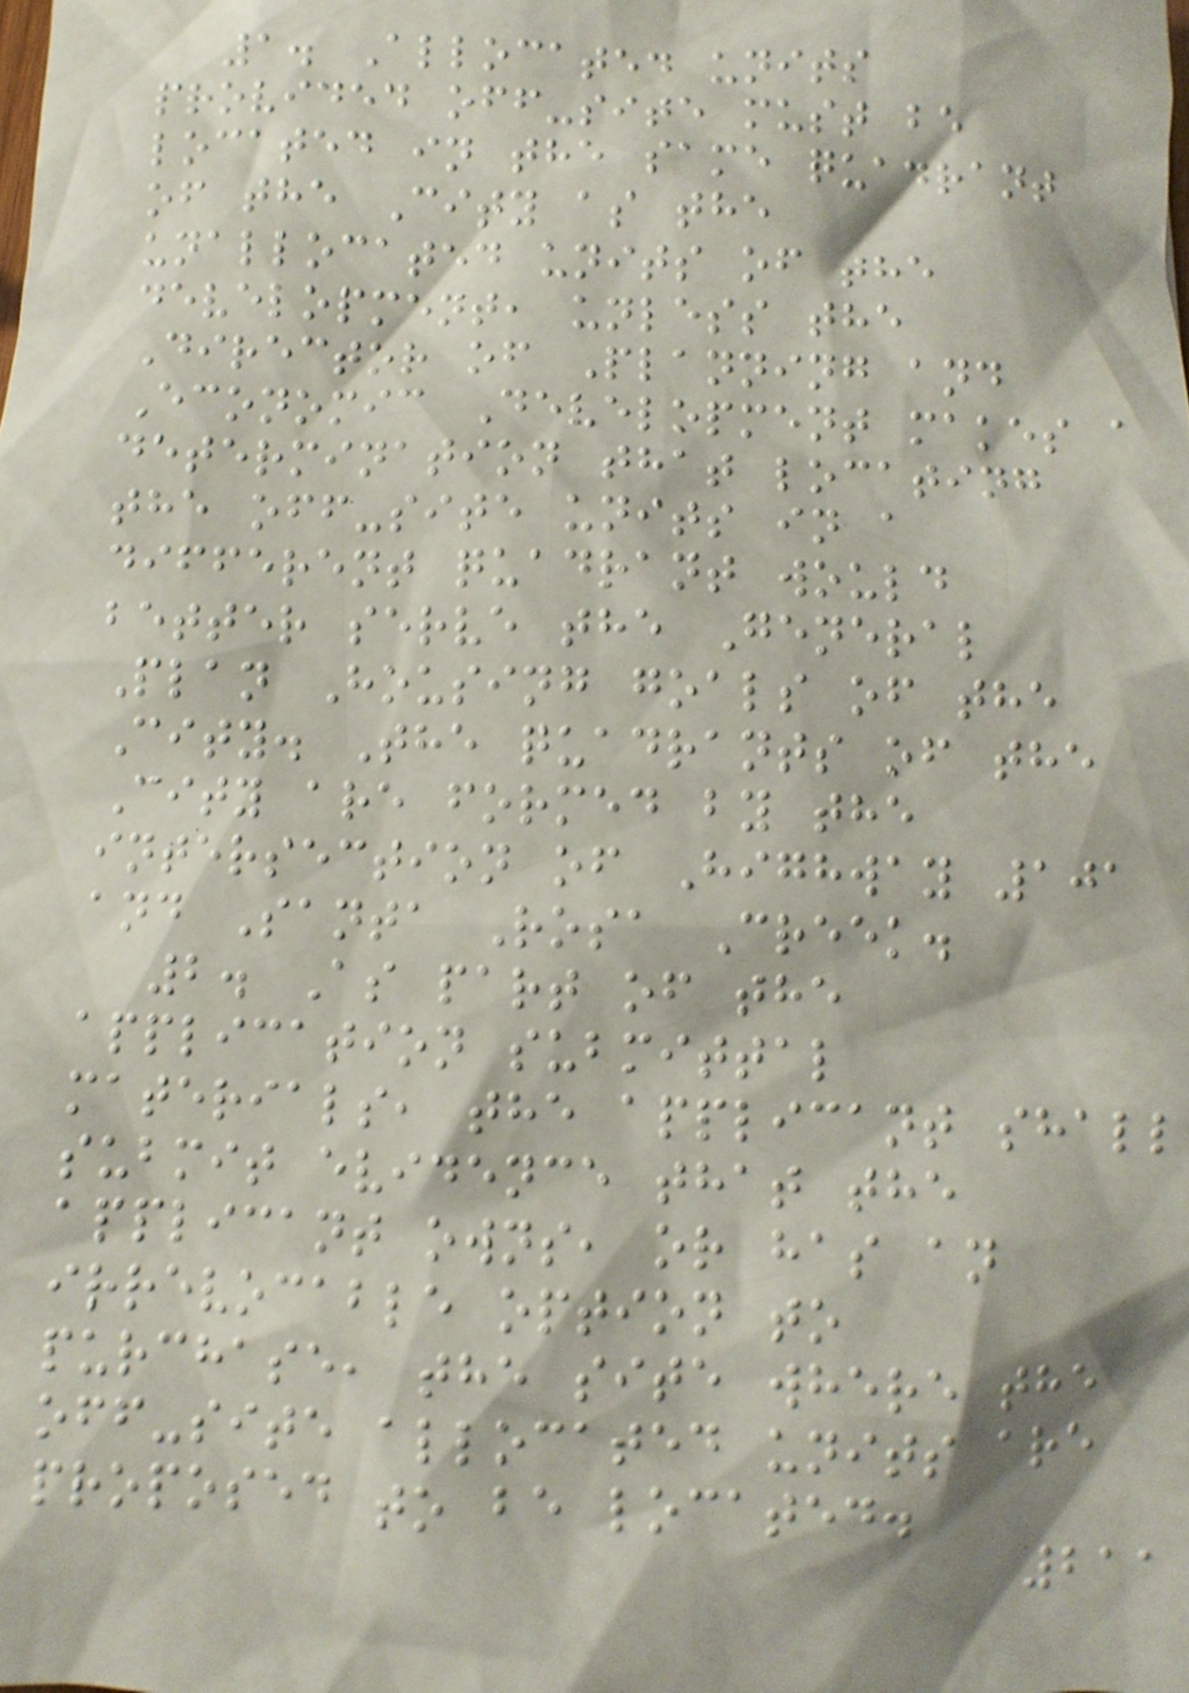1. Allocated units
provided off-site must be
located in the same quadrant
of the City as the
unallocated units of the
development, unless the
Director of Planning and
Economic Development makes a
determination that locating
the off-site units in a
different quadrant would
better serve the General
Plan Housing goals of the
City. The quadrants of the
City are formed by the
intersection of Highway 101
and Santa Rosa Creek.
2. As part of the
application submittal
materials, the applicant shall
submit evidence that the
applicant owns, or has an
irrevocable option to
purchase, the site where the
off-site allocated units are
proposed to be located.
211
